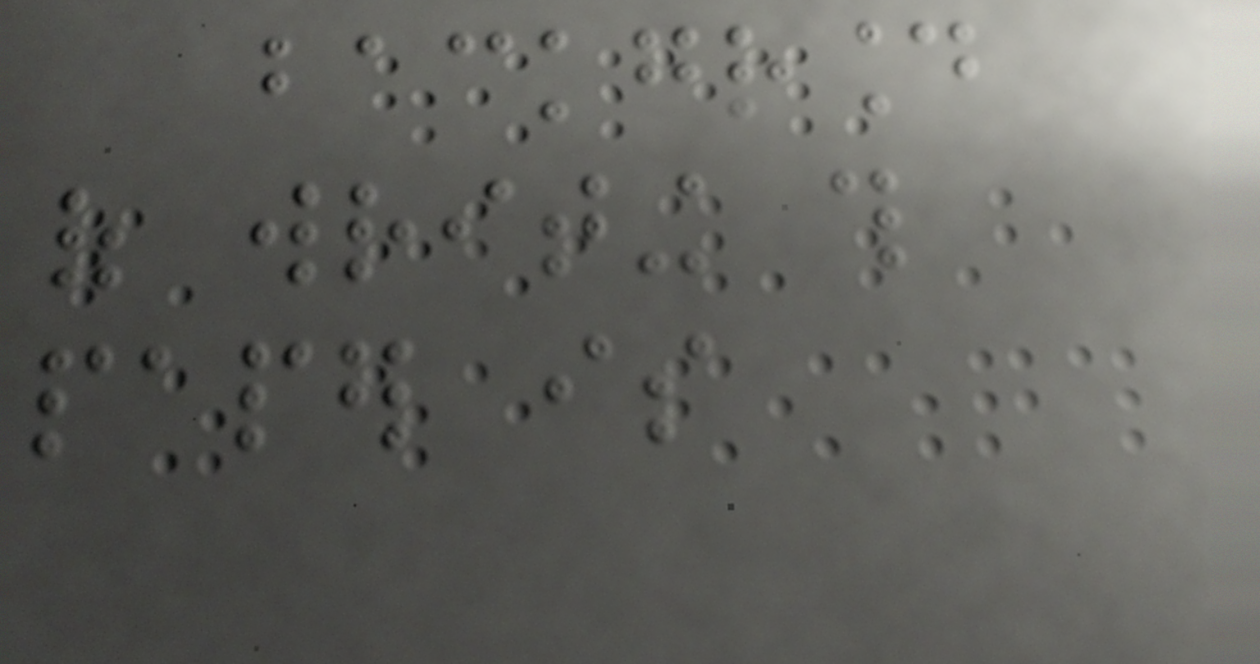background
of writing this
paper is
